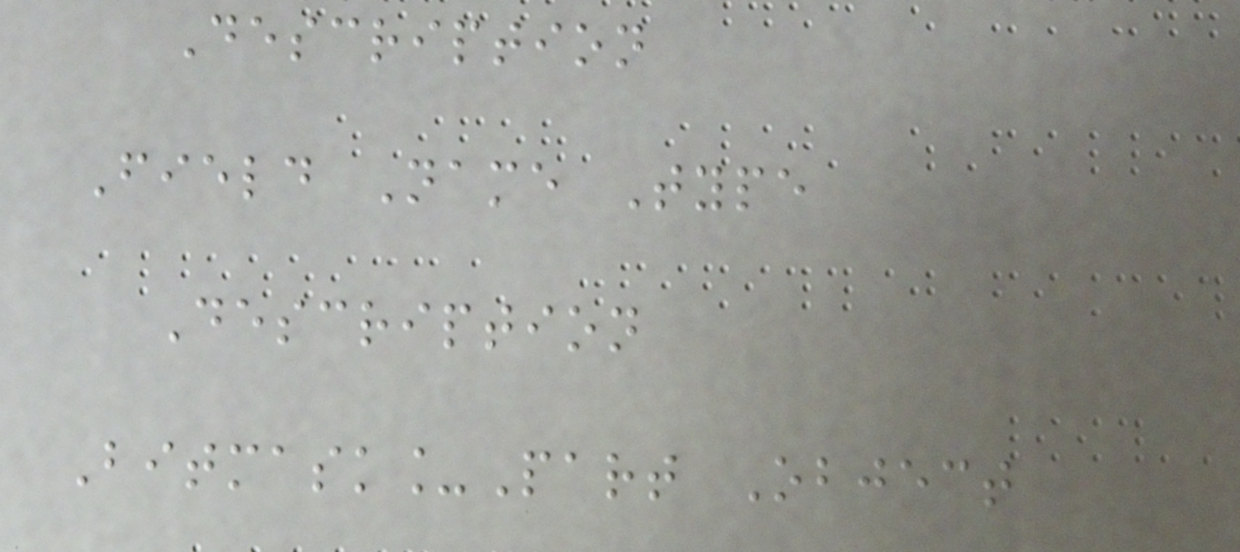Description
Field Name Type
Description
Bitmask_Part Object
